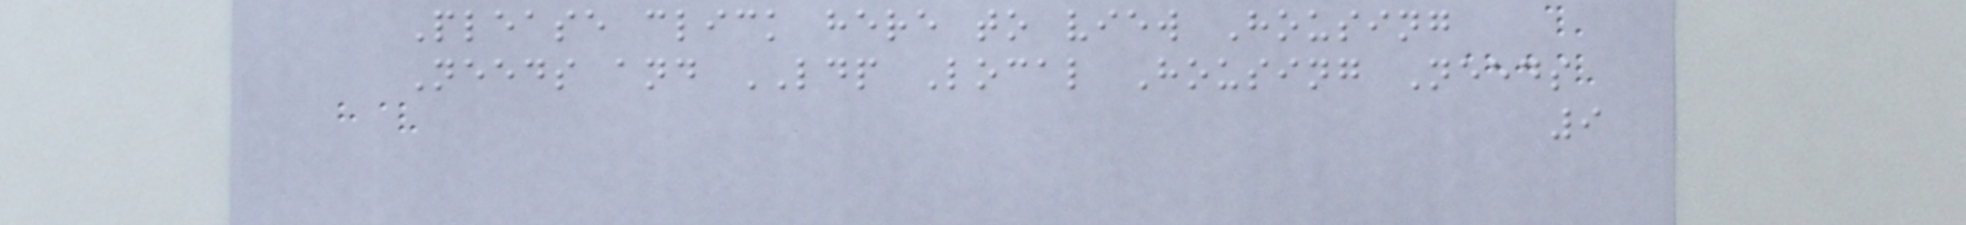Please click here to view Housing
Needs and LDP Local Housing Needs
9
